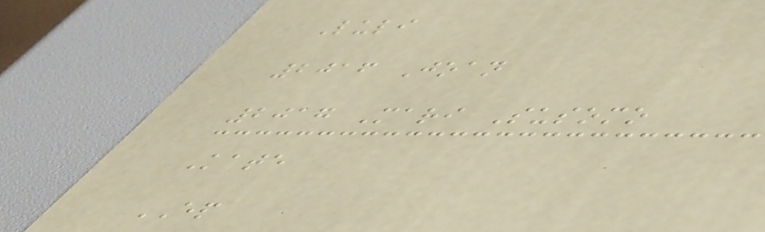Luli
2016 Joan
2017 Mari Susomo
Kate
EP
